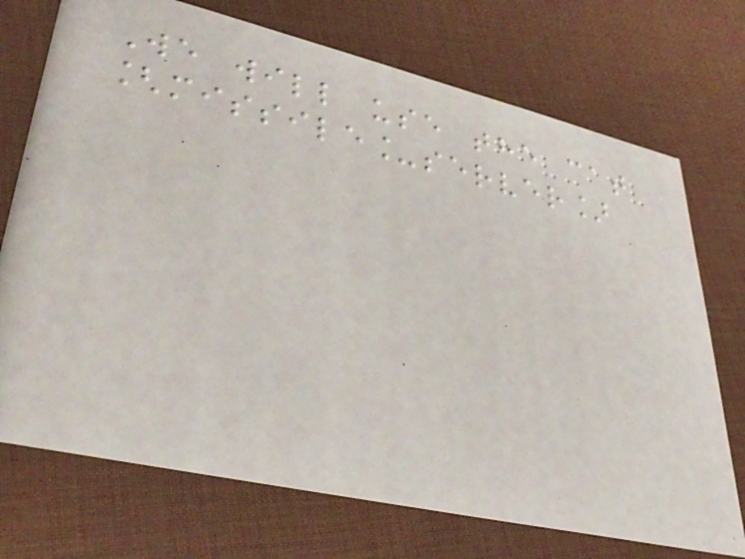We will use the cat
[missile_server]
